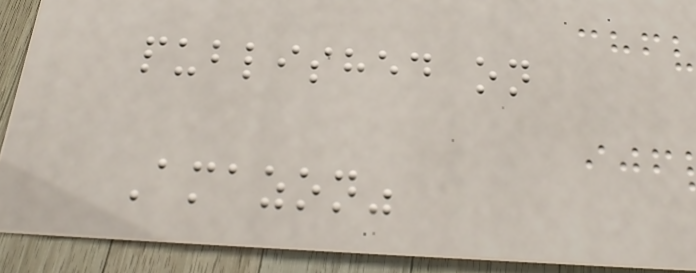published on
Amazon"
